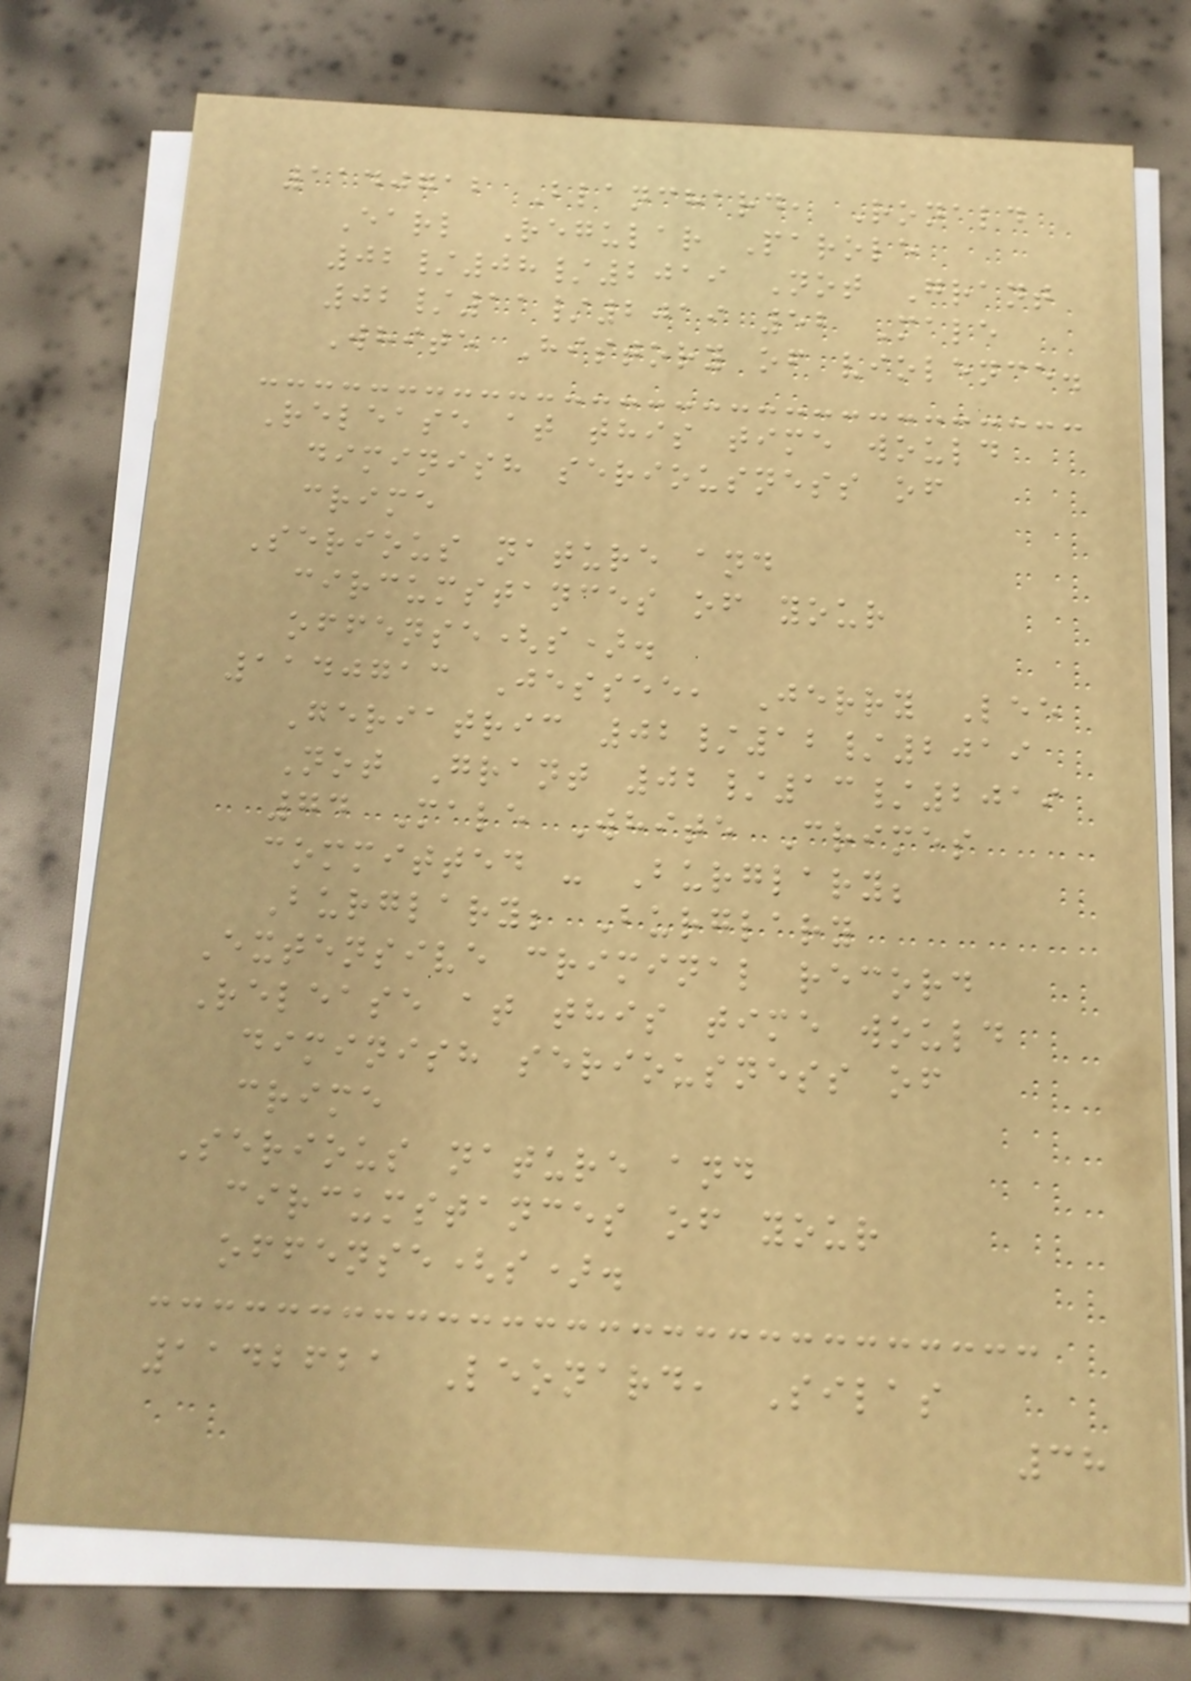1140712 Blanchard, Ronald
Earl Regular Parole
02/08/2019 Not Grant
02/11/2019 52 Male
White History of violence.
Release at this time would
diminish seriousness of
crime
Serious nature and
circumstances of your
offense(s).
1140713 Jessee, Jerry Lee
Geriatric 02/12/2019
Not Grant 02/13/2019
74 Male White Crimes
committed - Burglary;
Burglary; Burglary
Extensive criminal record
Release at this time would
diminish seriousness of
crime
Serious nature and
circumstances of your
offense(s).
1142621 Leonard, Silas
38
